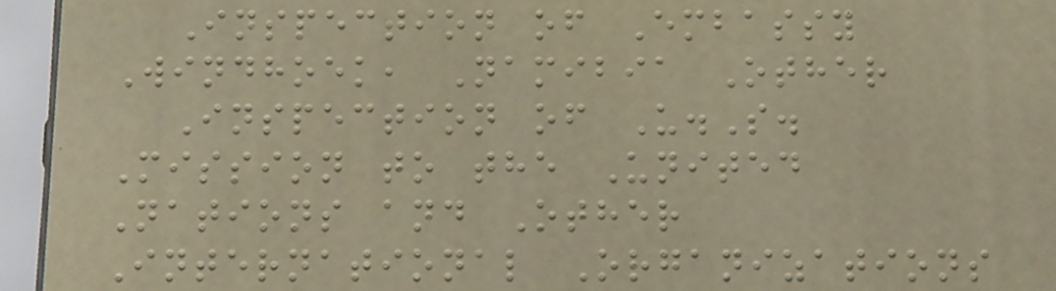Inspection of Embassy
Windhoek, Namibia Other
Inspection of U.S.
Mission to the United
Nations and Other
International Organizations
